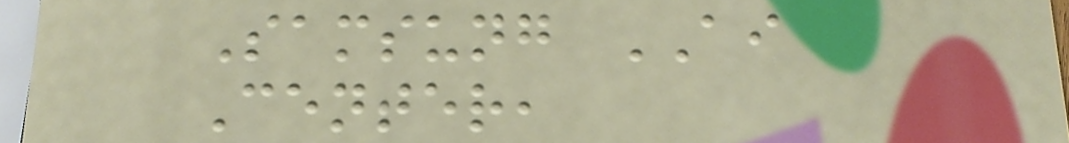Samsung AI
Center,
